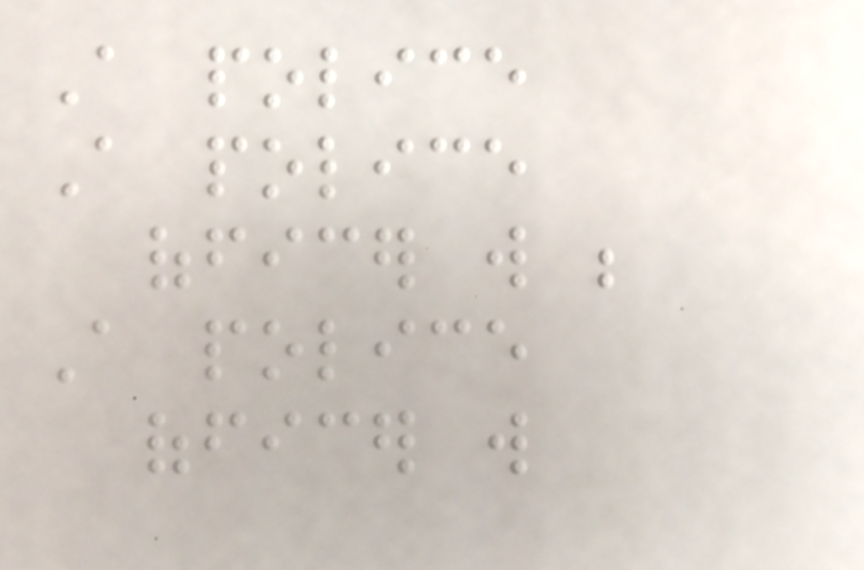A police
A police
officer will be
A police
officer will
